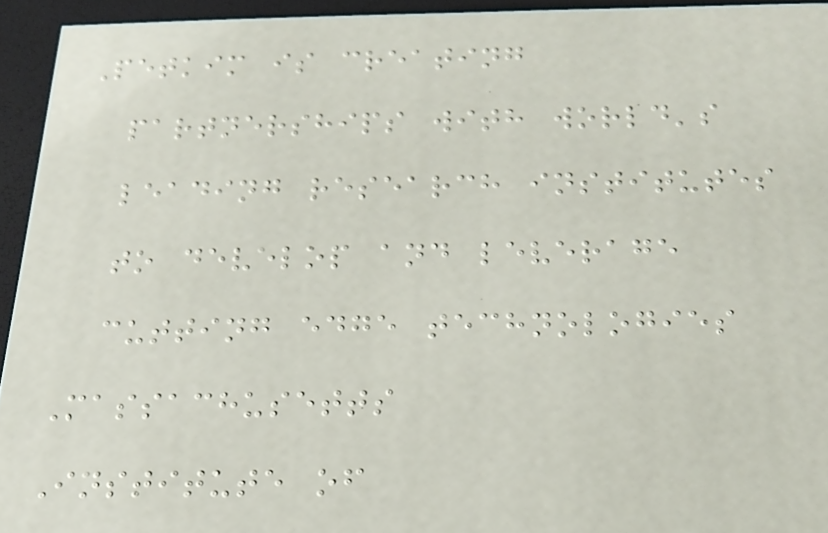Petkim is creating
partnerships with world's
leading research institutes
to develop and leverage
cutting edge technologies
Massachusetts
Institute of
